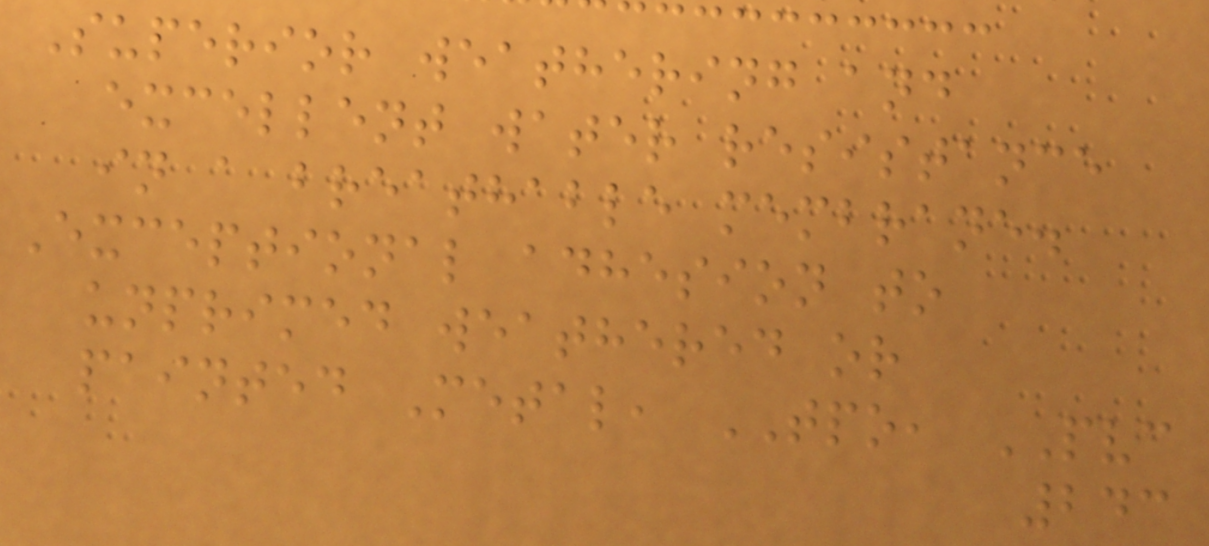Superior weathering and
excellent water resistance
in a breathable membrane.
Exceptional adhesion to
unprimed weathered or
painted Metal, TPO, PVC
243
